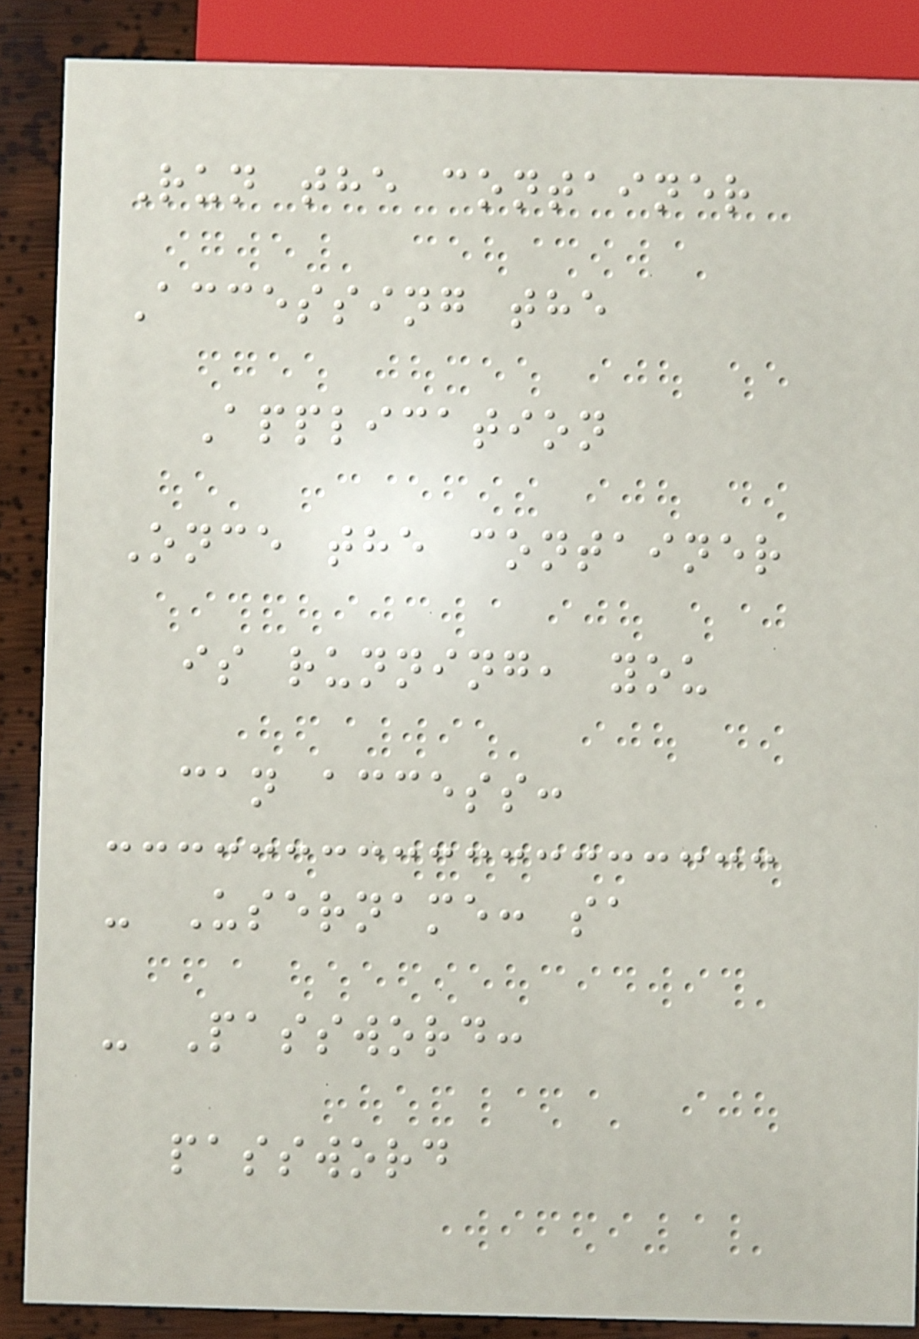Run the container
Accessing the
Application
Once the container
is running, you
can access:
- Username: sa
- Password:
password
